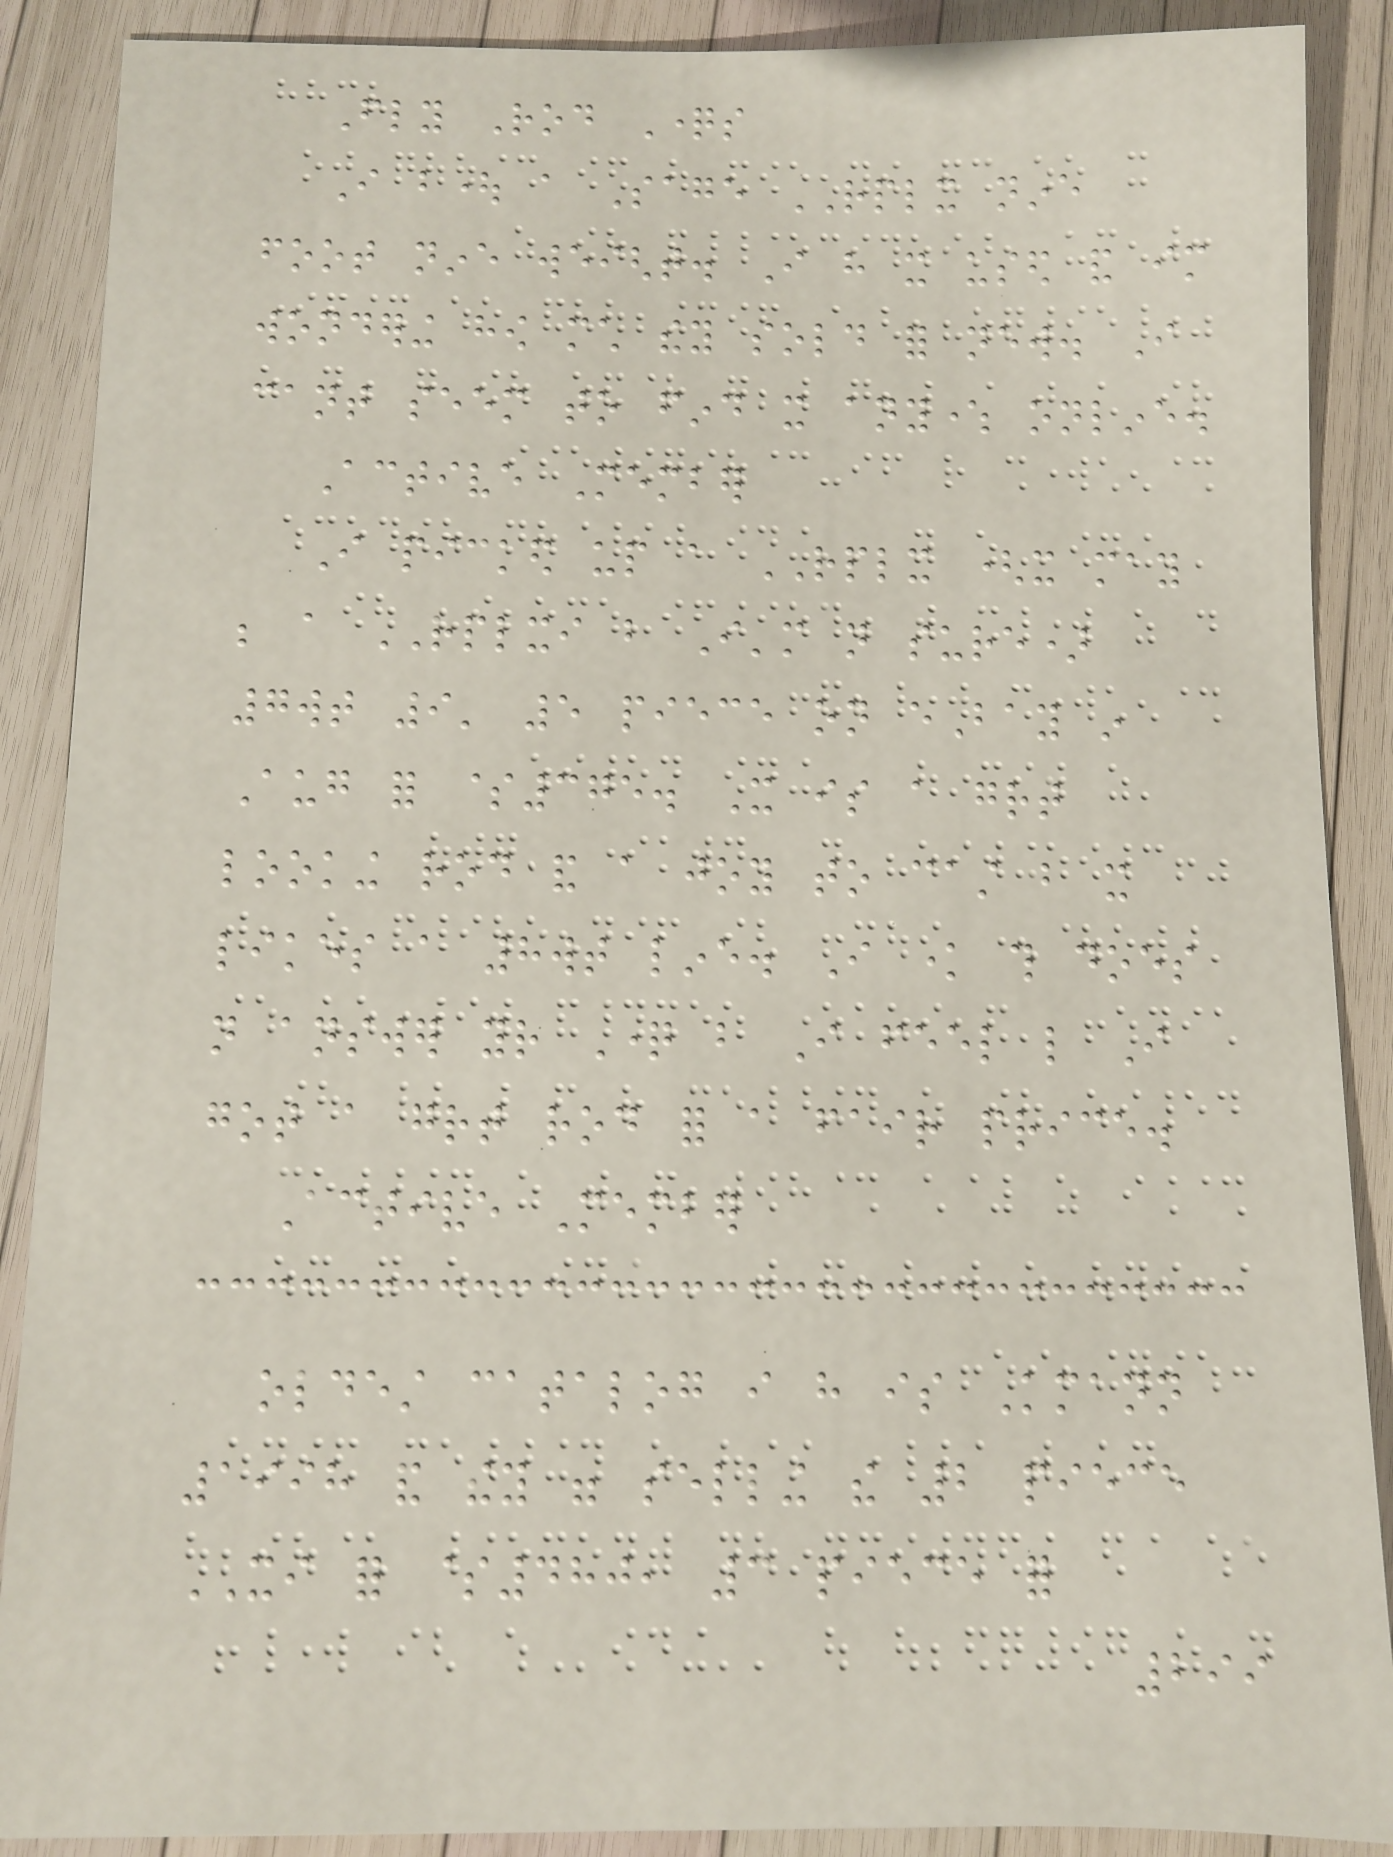Fly Rod Questions
I bought a Sage RPLX nine
foot nine weight. I have it used and im
wondering how much they sold for new. I
cant seem to find it anywhere online.
Active Member
I picked up a RPLX (it may
be a RPLXI but I'm not sure)
7wt 9' 5 piece on eBay in
Aug for $375. It is a great
looking rod and a joy to cast but it
likes a 8wt line. I know this does
not answer your Question but I feel like I
got a great rod for a fair price.
Active Member
oldest catalog i have is Kmann
1998 and they were selling the 2 piece
XI for $480, 3 piece for
299
